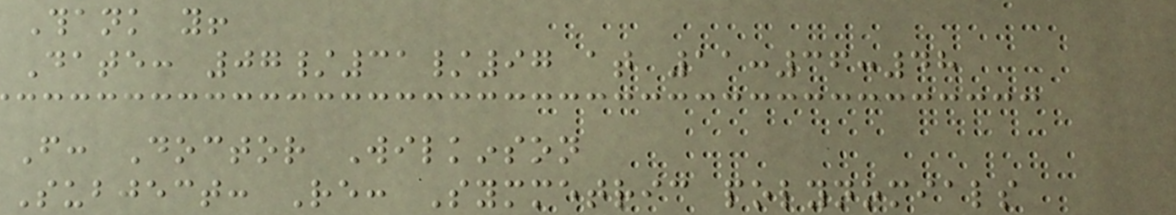Thank you!
Date: 07/31/97 at 11:36:48
From: Doctor Wilkinson
Subject: Re: Symmetric polynomials
